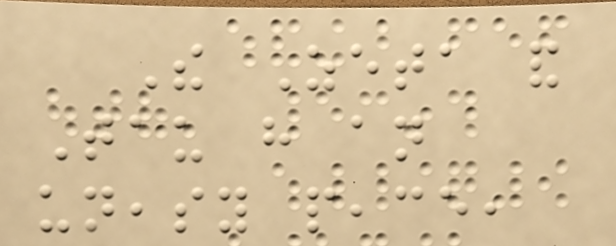The Zeta and
Tau have an
uneasy peace,
